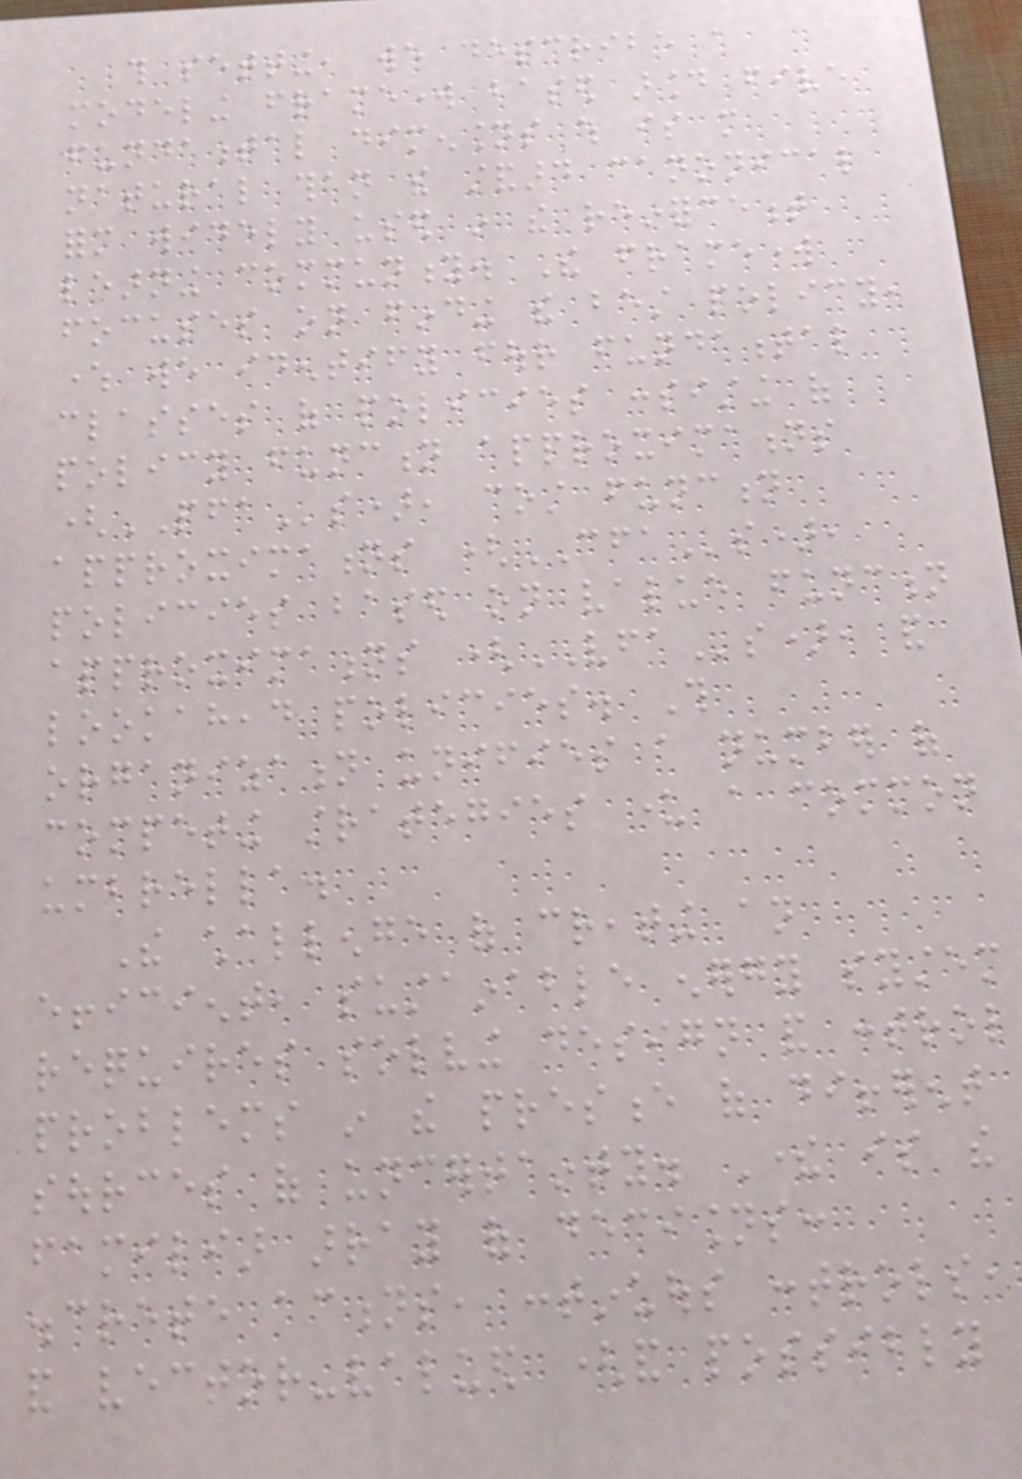this setting, we describe a
modeling framework based around five
fundamental dimensions which is more
natural than the standard canonical
form widely used in the reinforcement
learning community. The framework
focuses on finding the best policy,
where we identify four fundamental
classes of policies consisting of
policy function approximations
(PFAs), cost function
approximations (CFAs),
policies based on value function
approximations (VFAs), and
lookahead policies. This
organization unifies a number of
competing strategies under a common
umbrella.
The challenge of creating an
efficient, sustainable energy system
requires solving design and control
problems in the presence of different
sources of uncertainty. There is the
familiar array of decisions:
discrete actions, continuous controls,
and vector-valued (and possibly
